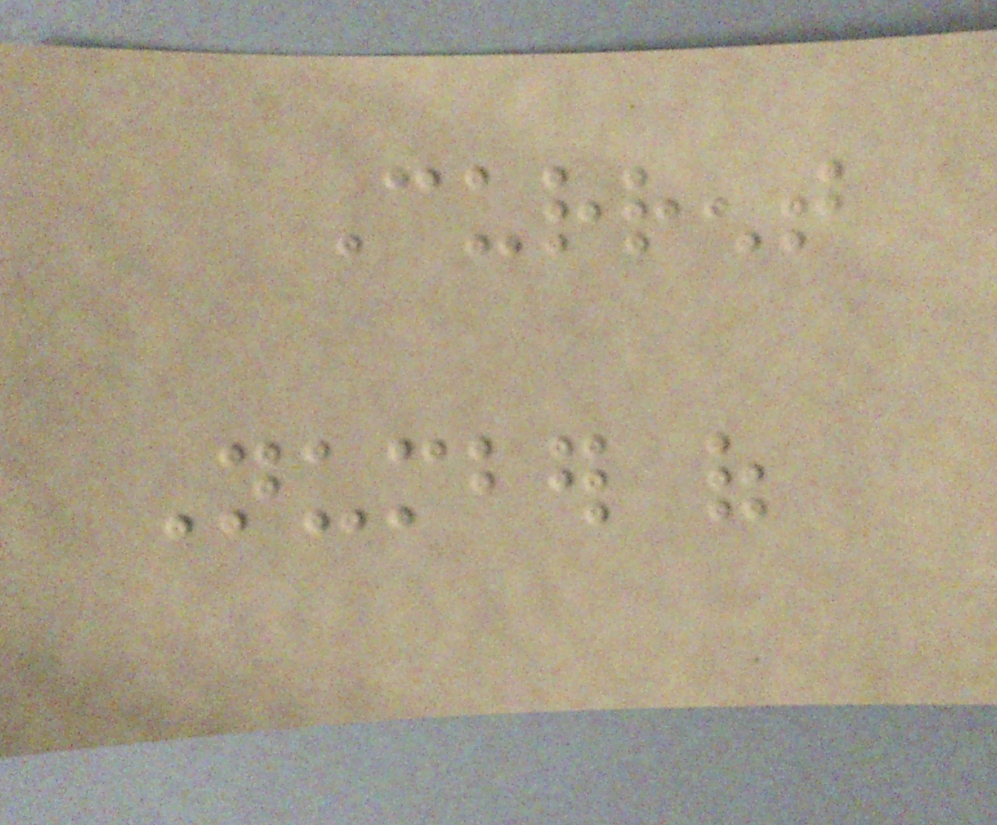Current
Number of
